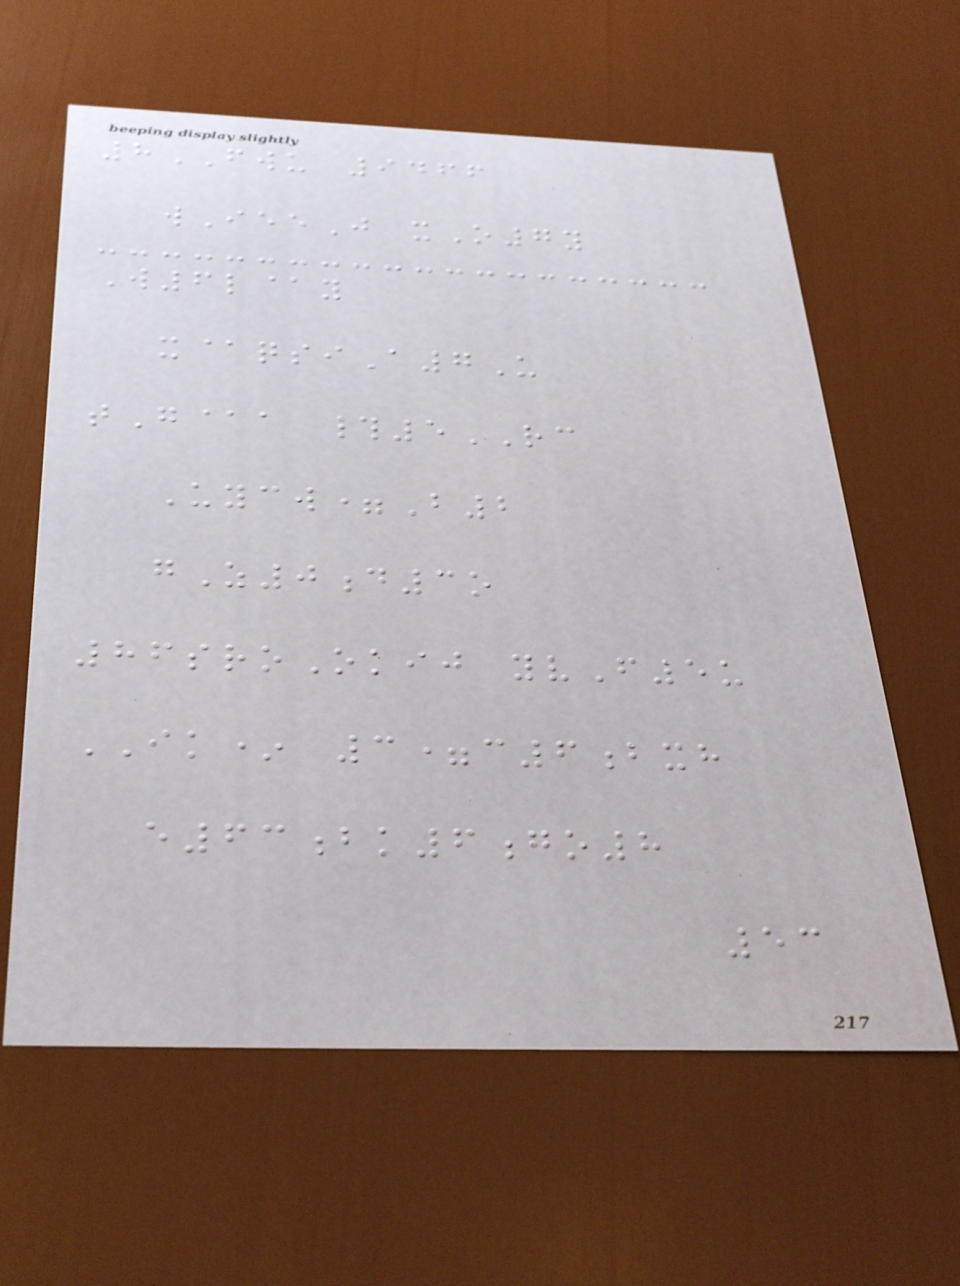8FWU 9466
wIeeJ xO7y
W6l@y
x@qsiA7U
tG@a #5RC
Uycw=B2
gZ0d3o
86sroOkij yvF5u
IK* 3=c6bxh
e63bk6go8
53
